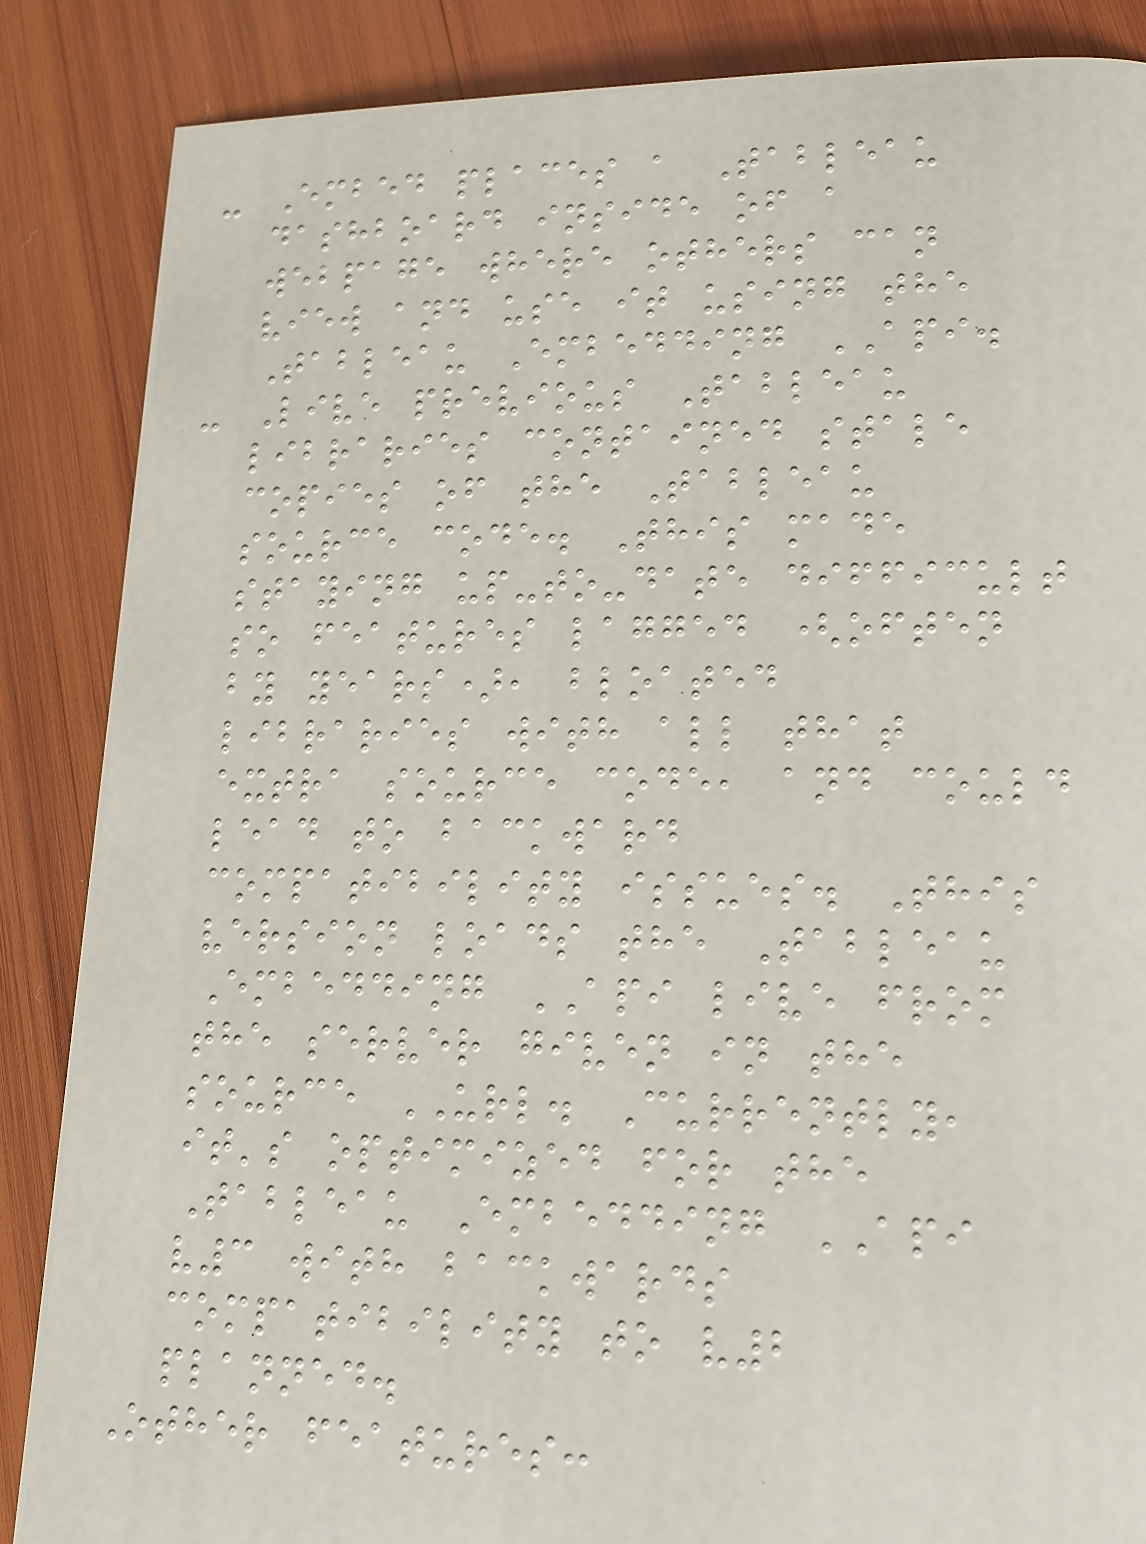- Embed places a Tableau
dashboard inside of a
webpage where others can
view and use it using the
Tableau Embedding API.
- Live previous Tableau
libraries contained stale
copies of the Tableau
source code. This made
staying up-to-date difficult
so features lagged (often
by years), bloated
libraries with all that
extra source code, and could
lead to backward
compatibility issues. This
version loads the Tableau
Embedding API live from
the server given in the
source URL. Currently,
it's optimized for the
Tableau Embedding API
v3 with backwards
compatibility to v2
planned.
Other features:
